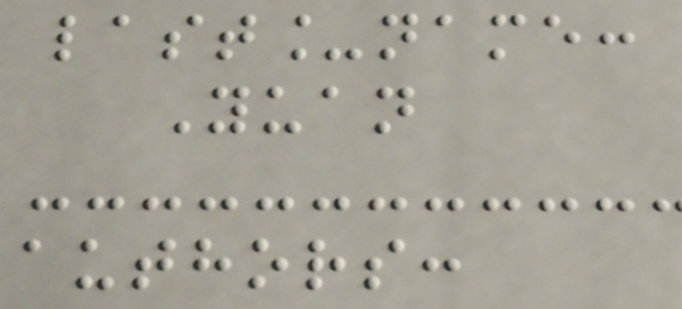last_name:
Yuan
authors:
